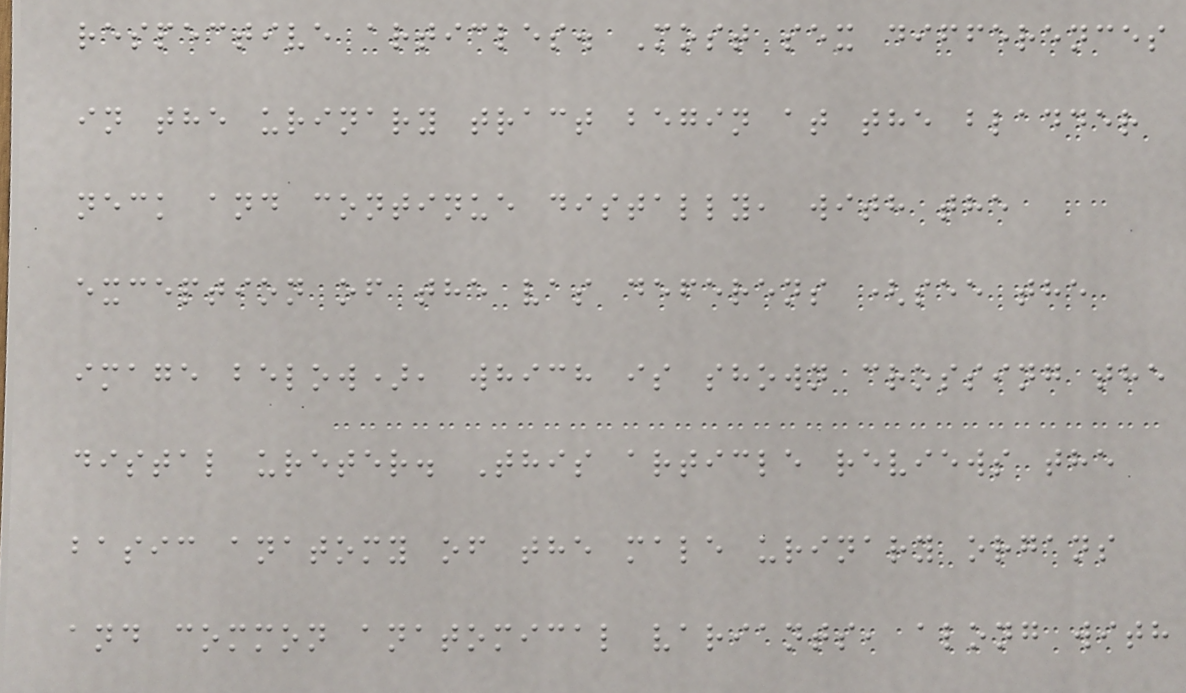respective articles. Most sex differences
in the urinary tract begin at the bladder
neck and continue distally, with the
exception of the vas deferens (see the
image below), which is shown crossing the
distal ureter. This article reviews the
basic anatomy of the male urinary organs
and common anatomical variants, along with
